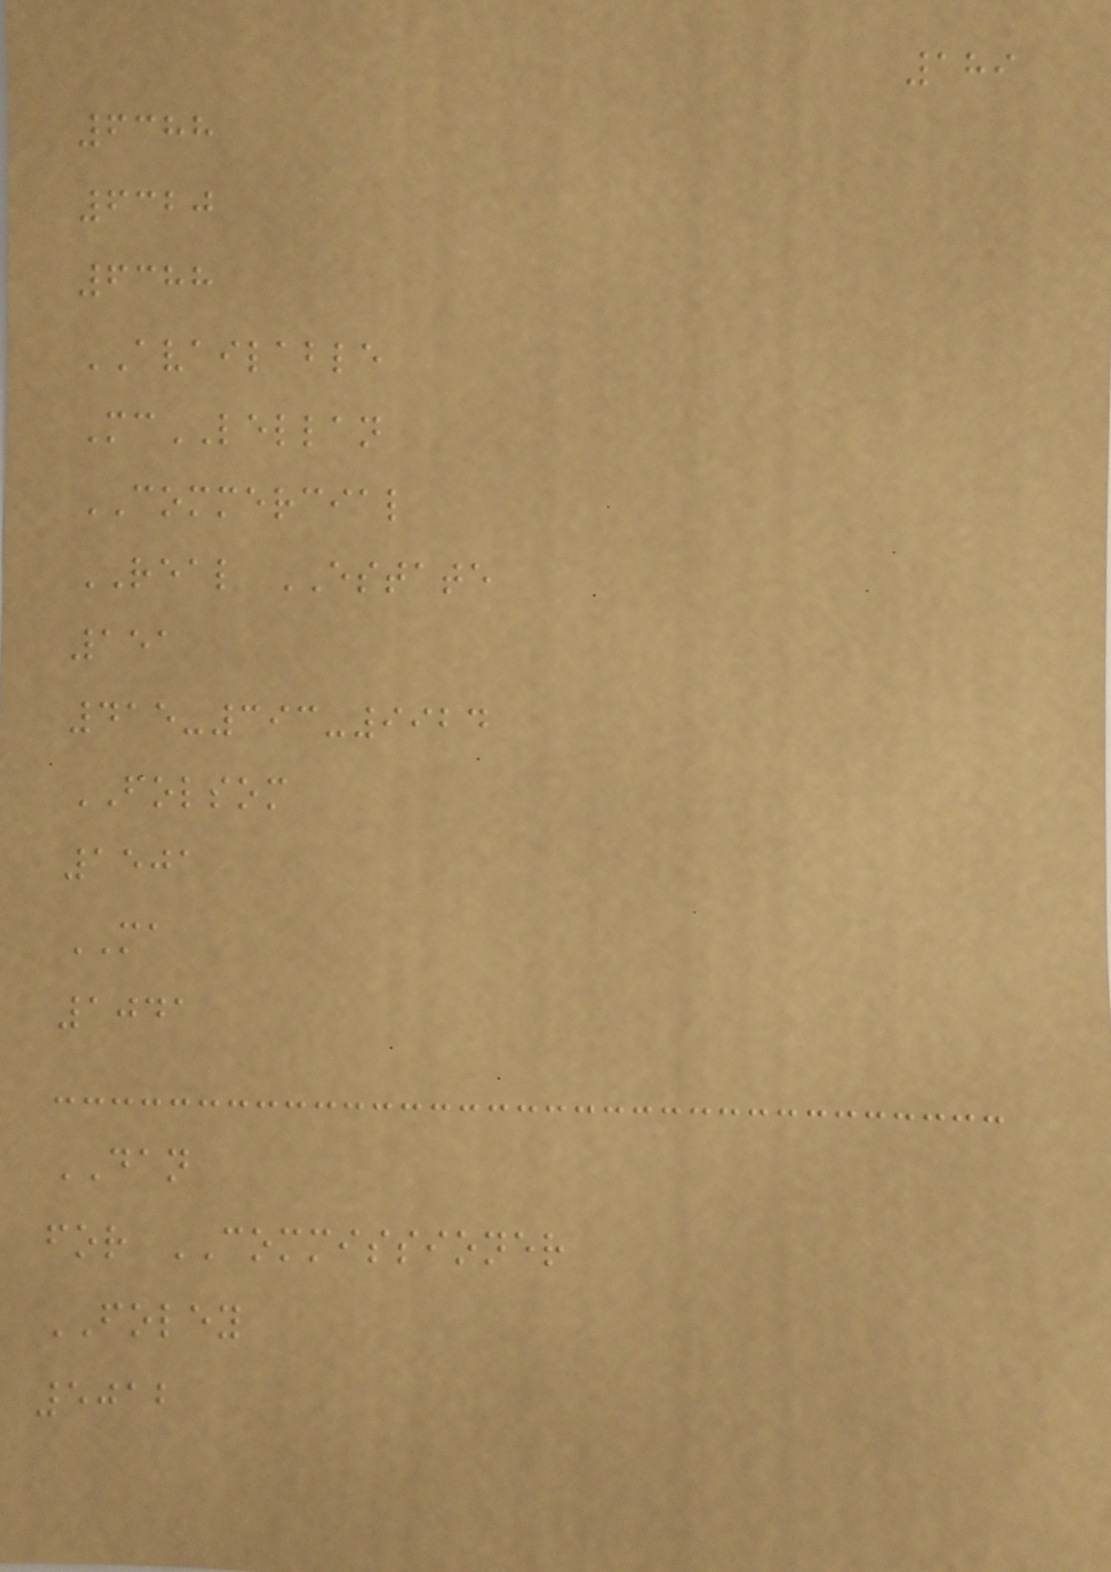189
6388
6320
6388
AVAILABLE
McLELLAN
COMMERCIAL
REAL ESTATE
151
415-393-9924
FOLSOM
1501
MA
1041
DAN
for COMMISSIONER
FOLEY
5012
